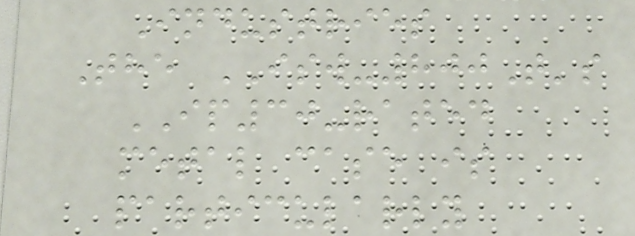Industries
The ISW-800T's
IP30-rated
metal case is
particularly
